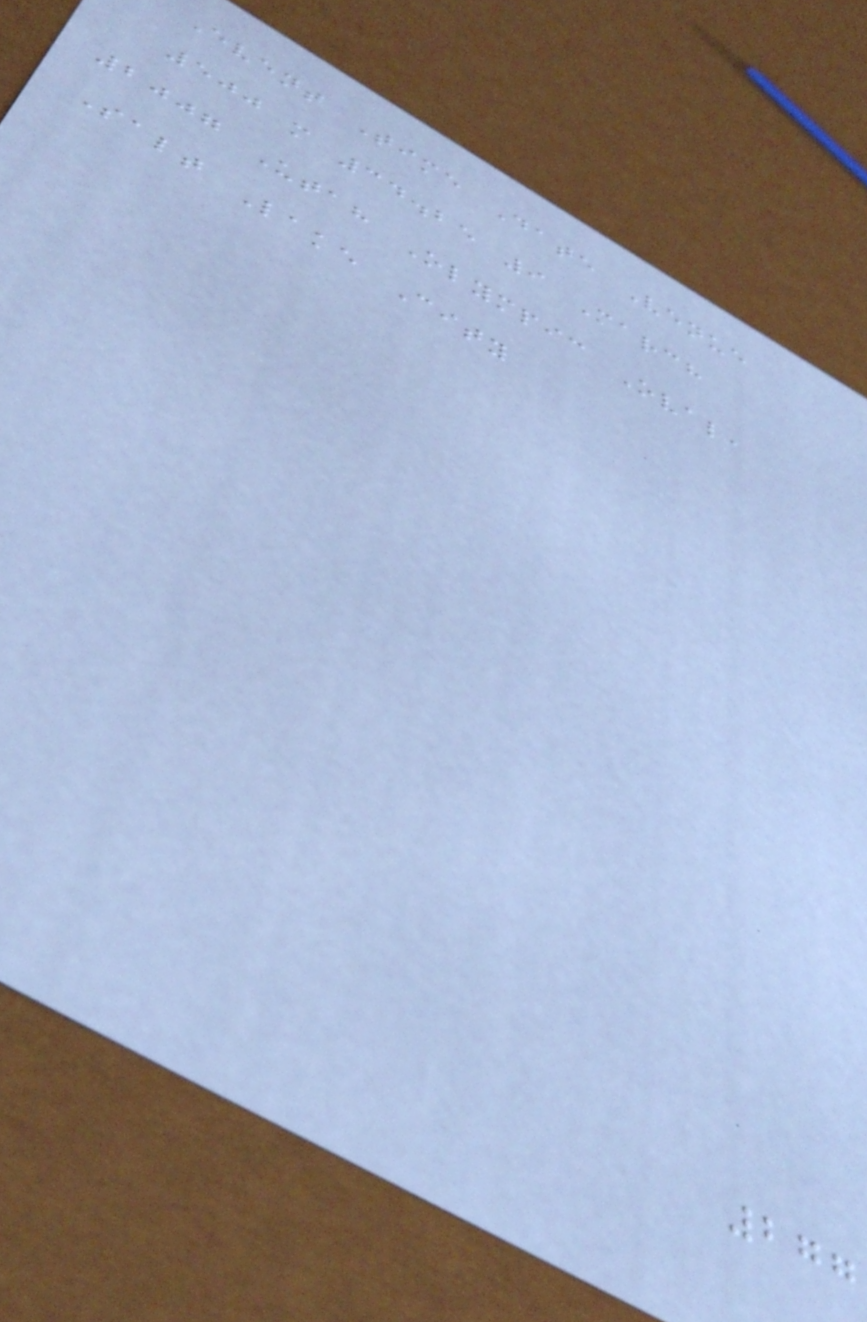Event Time Date Venue
500 m 34.25 9 March
2007 Utah Olympic Oval,
Salt Lake City
277
